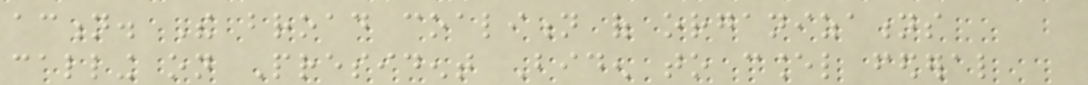action. The broad coalition of organizations
calling on President Biden to cancel federal
